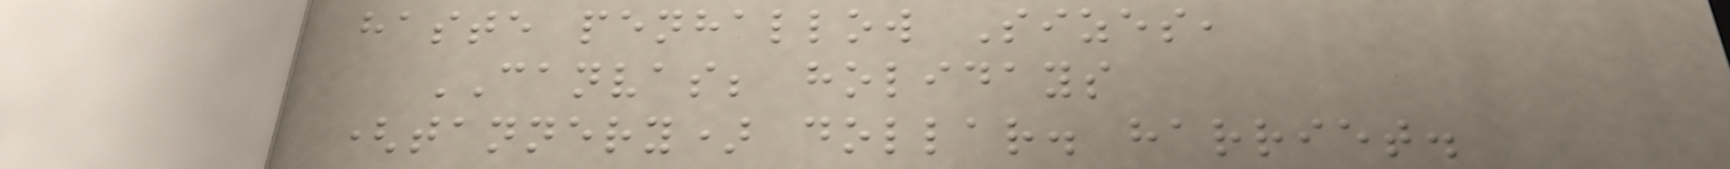haste penhallow Sizes,
CANVAS; holidays
(tannery) dollar. harriet.
